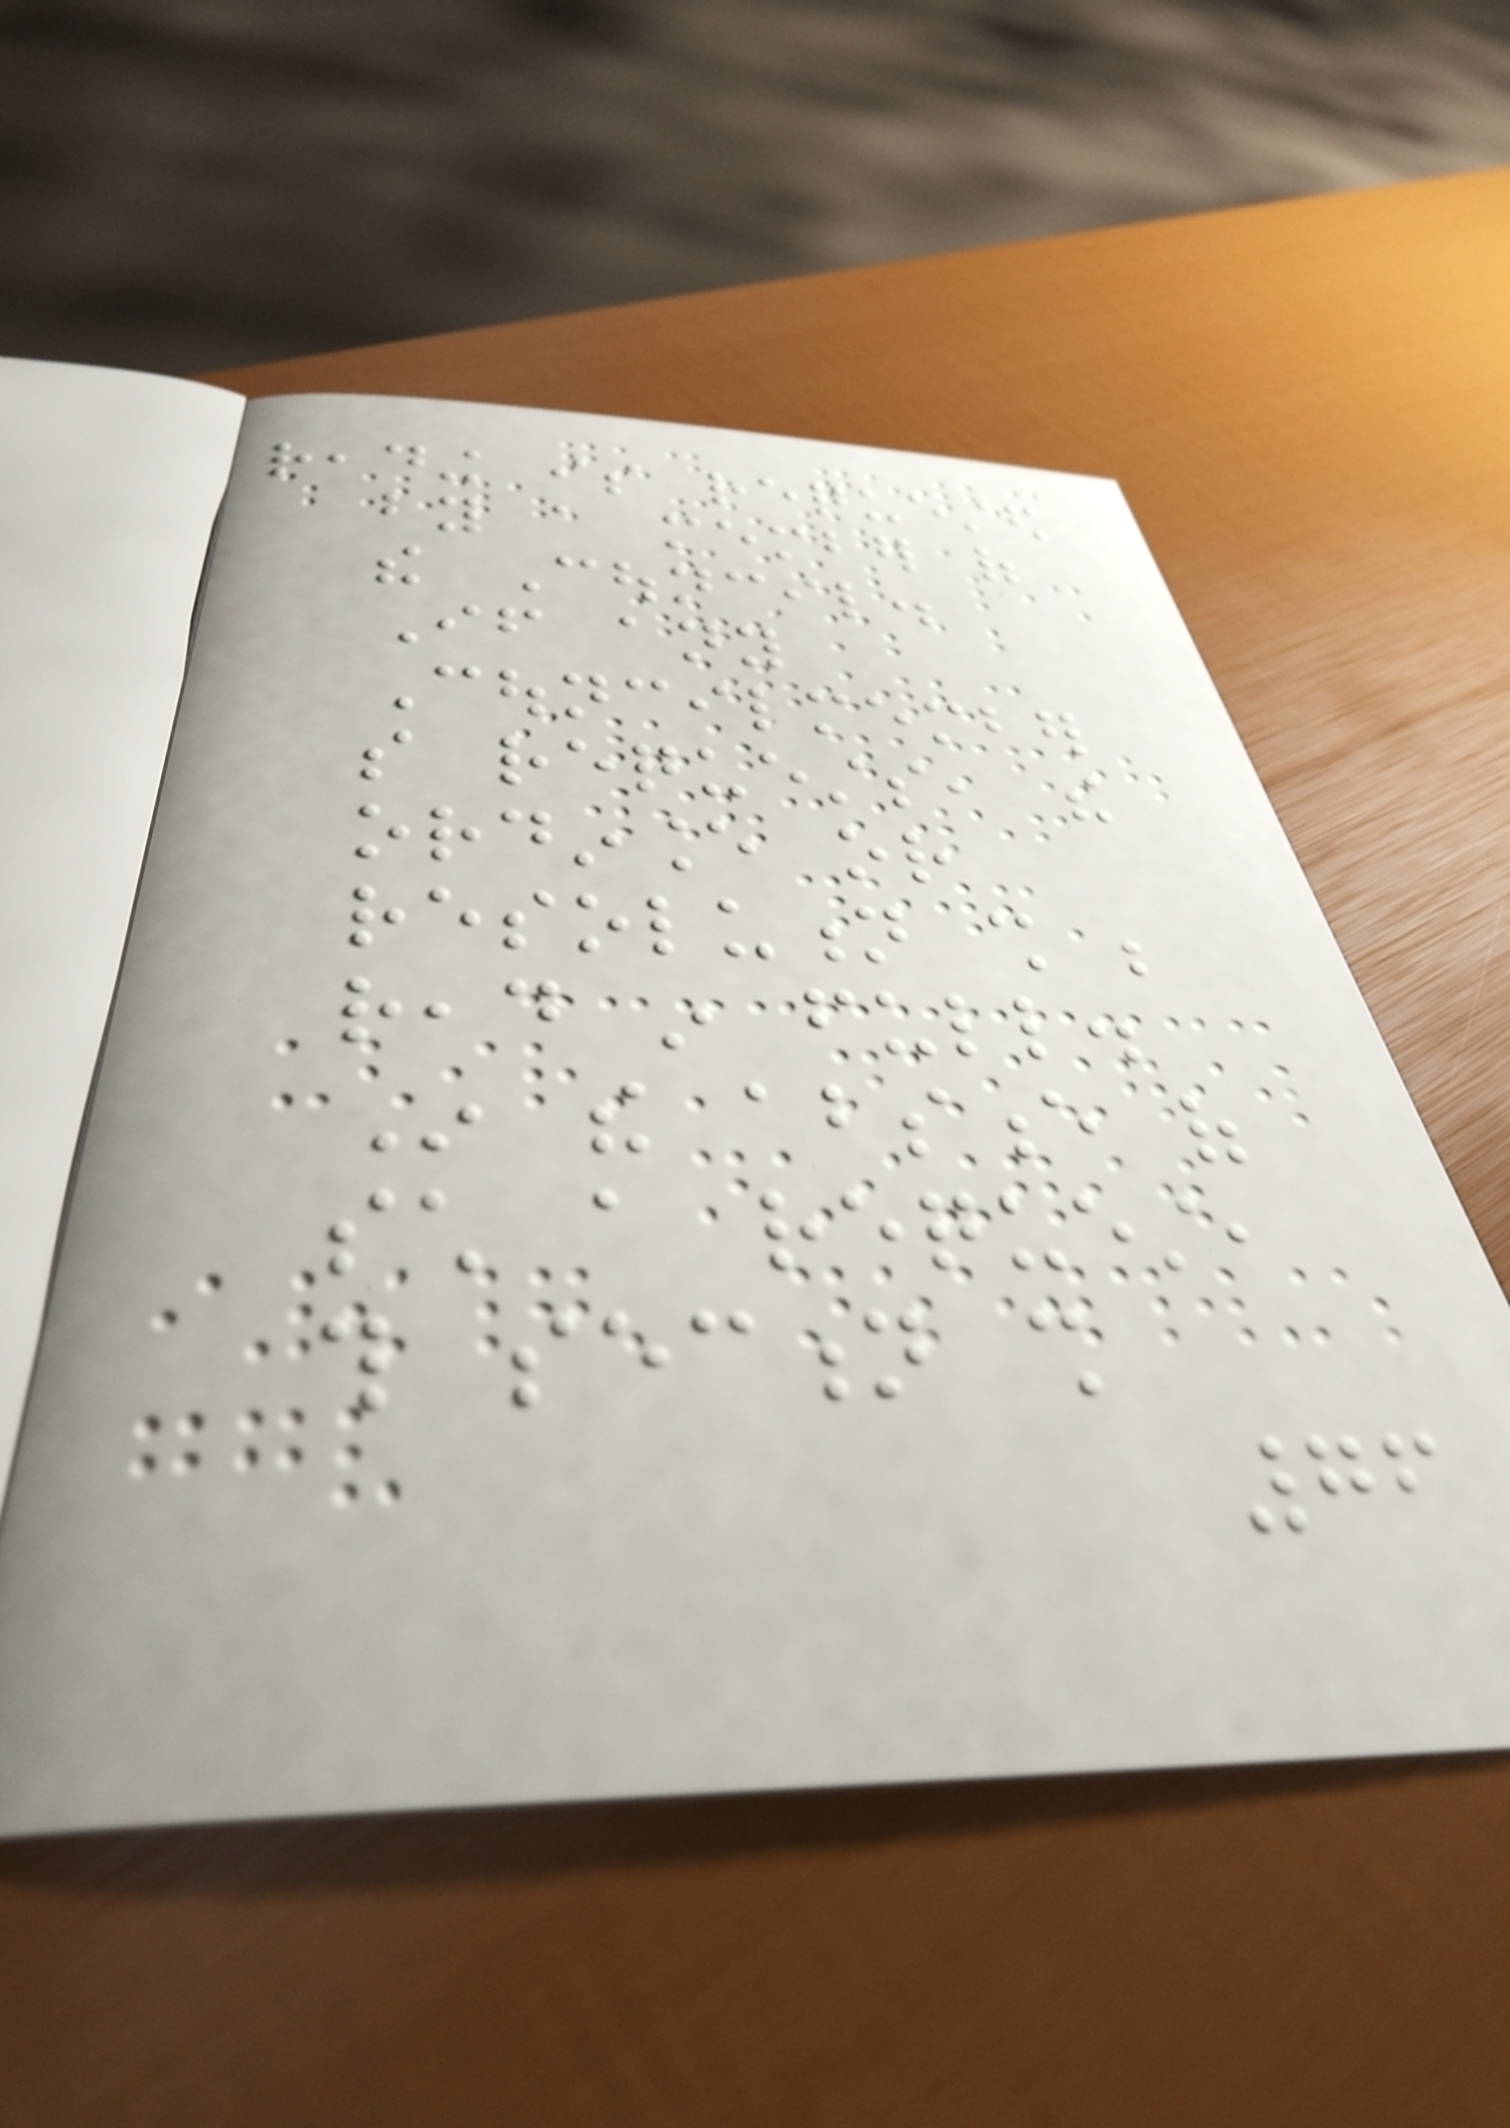reading is requested
by a member of
the Council.
If any
Councilmember
so requests, the
ordinance or
resolution shall be
read in full.
In the absence of
such a request,
this section shall
76
